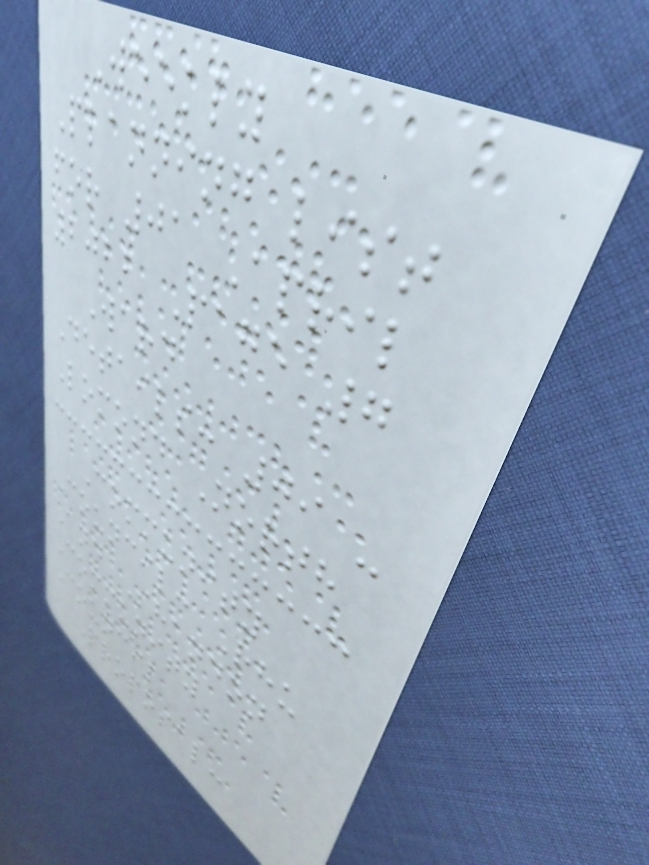Weekly
Planning list
for 01 April
2022 Page 7
Ward
Details: 09 -
Lomond North
Community
Council: Rhu
And Shandon
Community
Council
Proposal:
